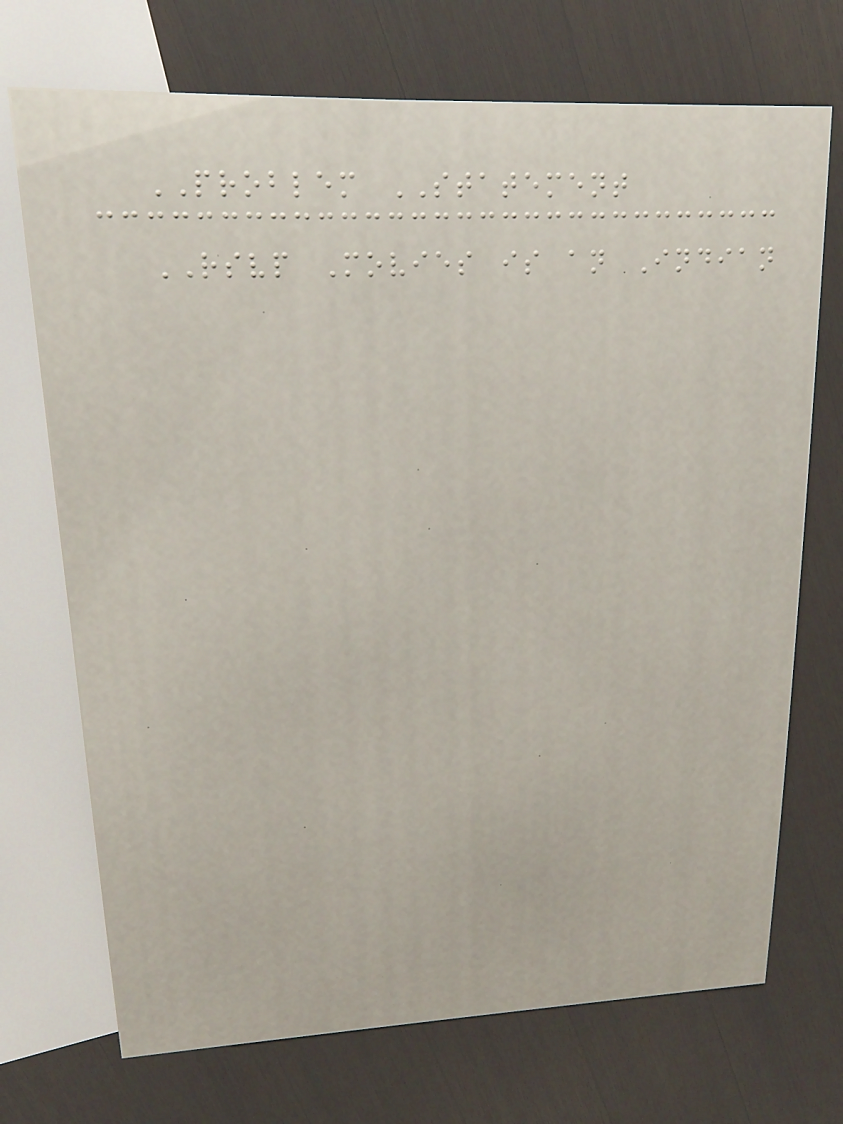PROBLEM STATEMENT
RSVP Movies is an Indian
